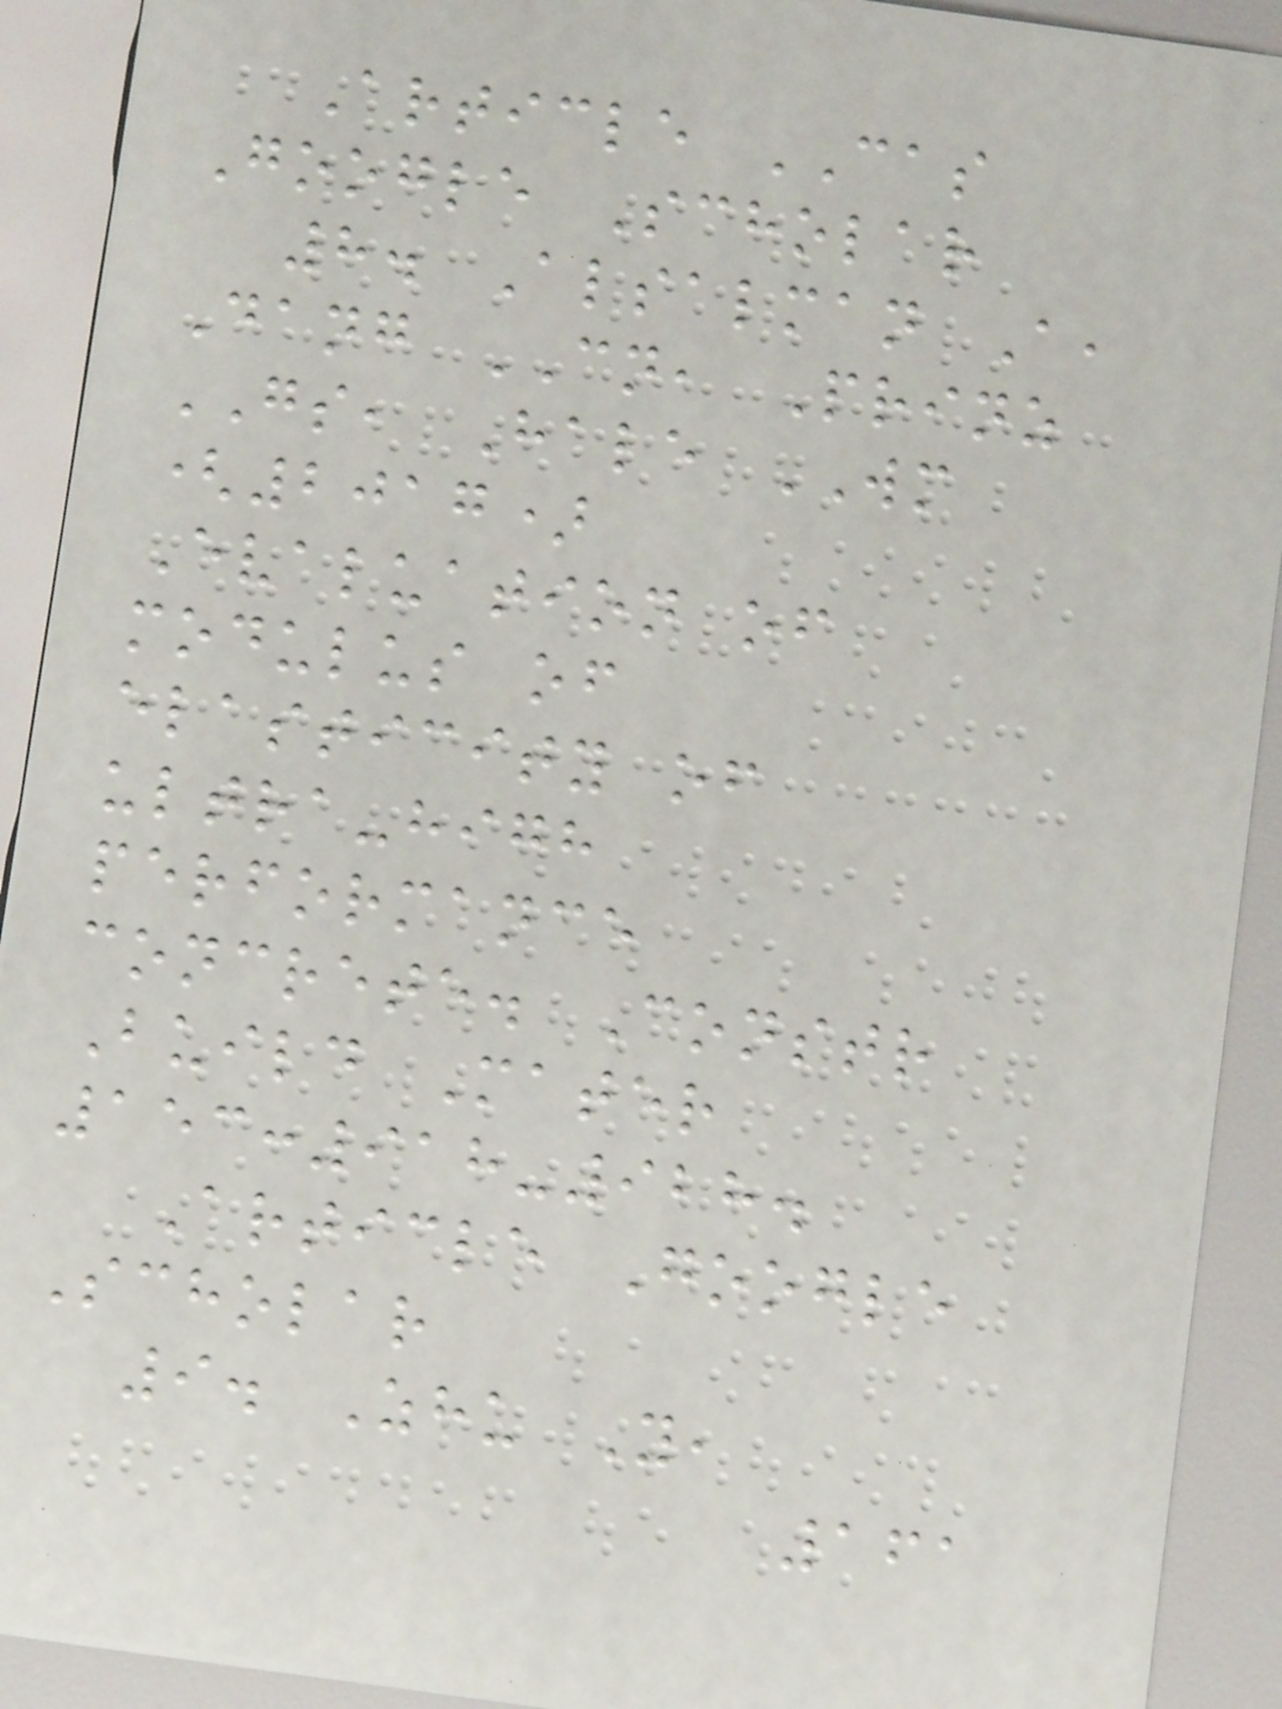Article CAS
Google Scholar
8. Alsalman A,
Dang CN, Prinz
GS, Hale WM
(2017)
Evaluation of
modulus of
elasticity of
ultra-high
performance
concrete. Constr
Build Mater
153:918-928.
Article Google
Scholar
9. Zhu Y,
161
